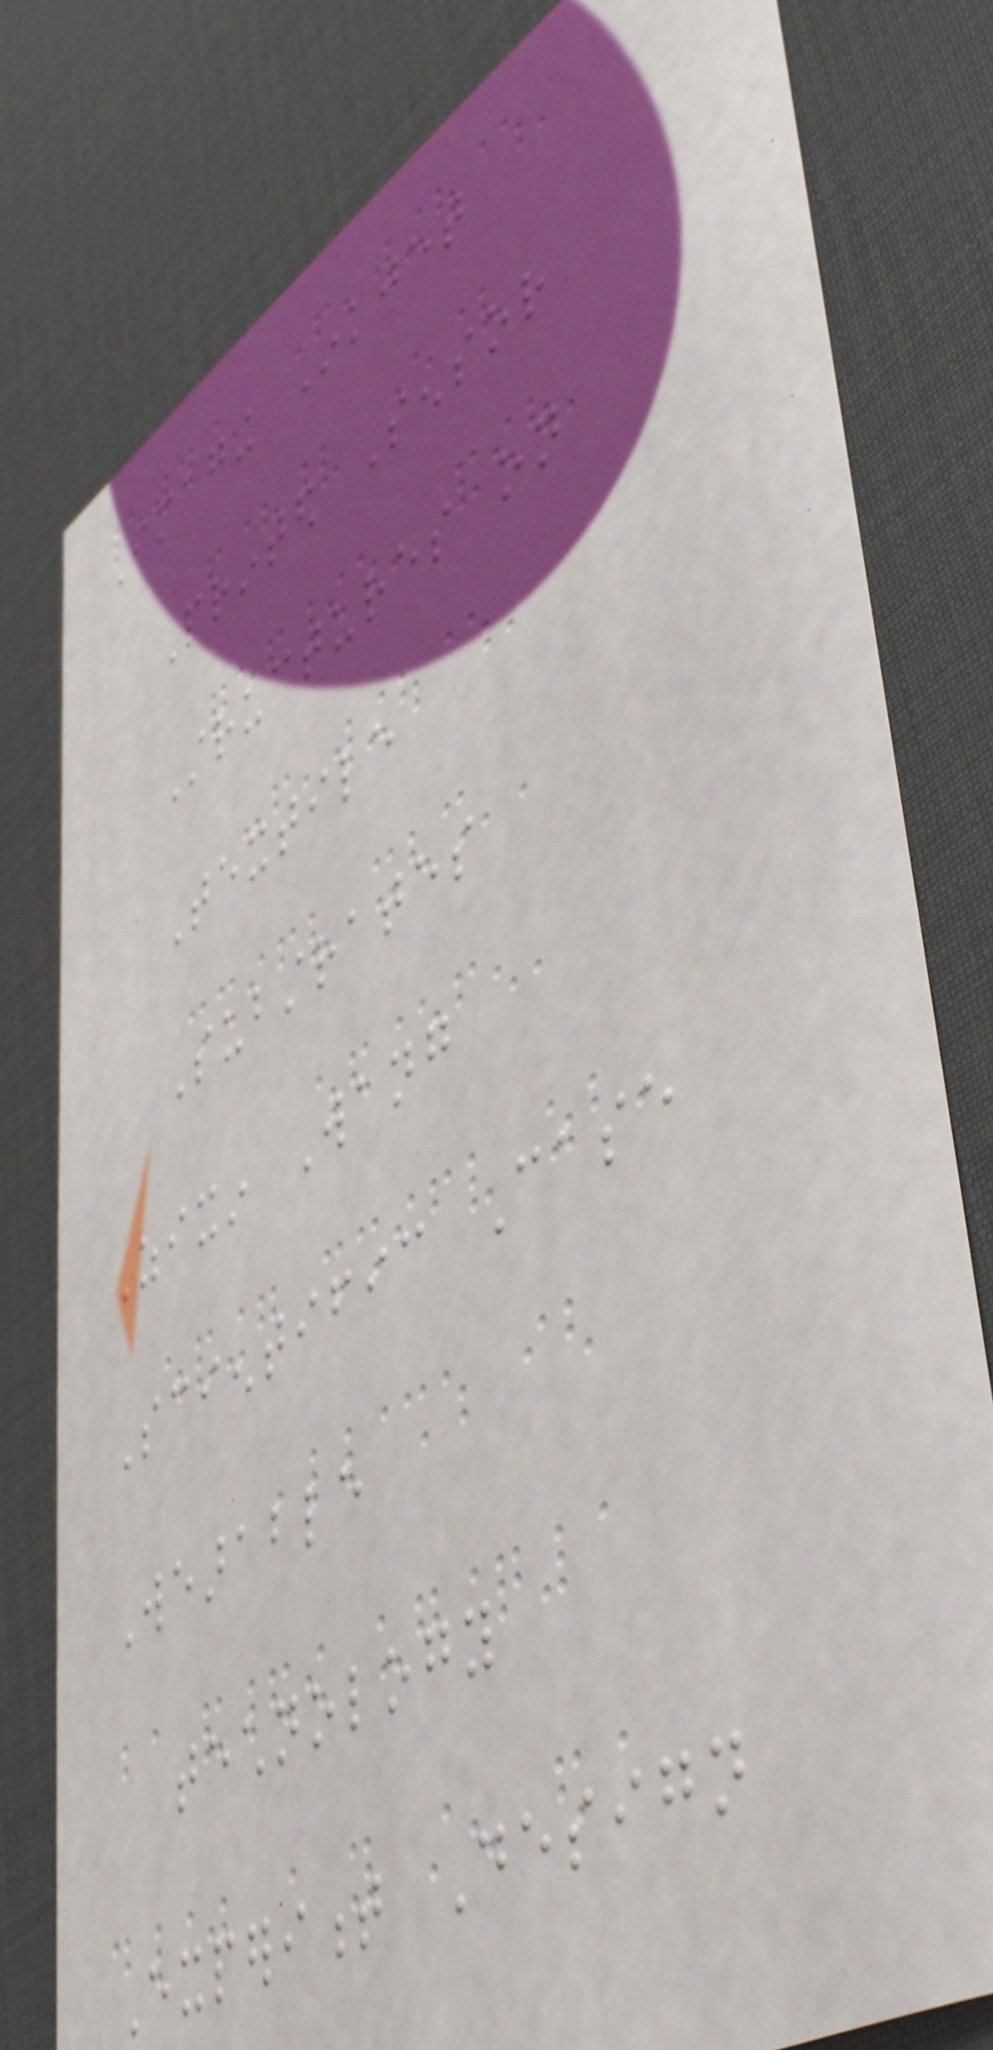Imaging Inkjet
Printed Sensor
Structures on
Textile
Substrates
Zixin Wang
Scientific Case
Wearable
technology
Experiment Design
